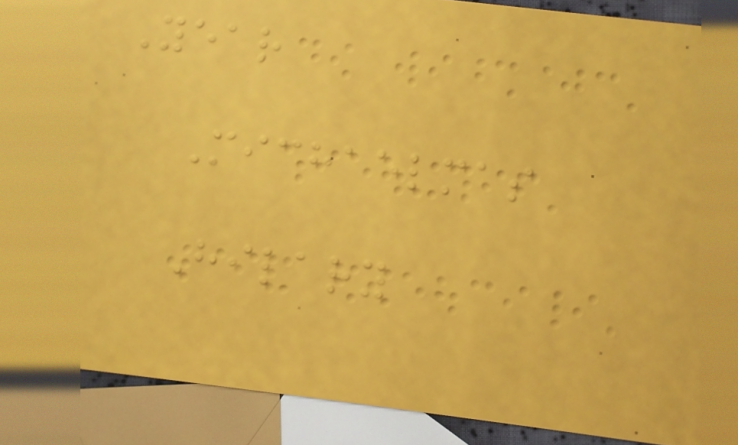Year
Michaelmas
Hilary
